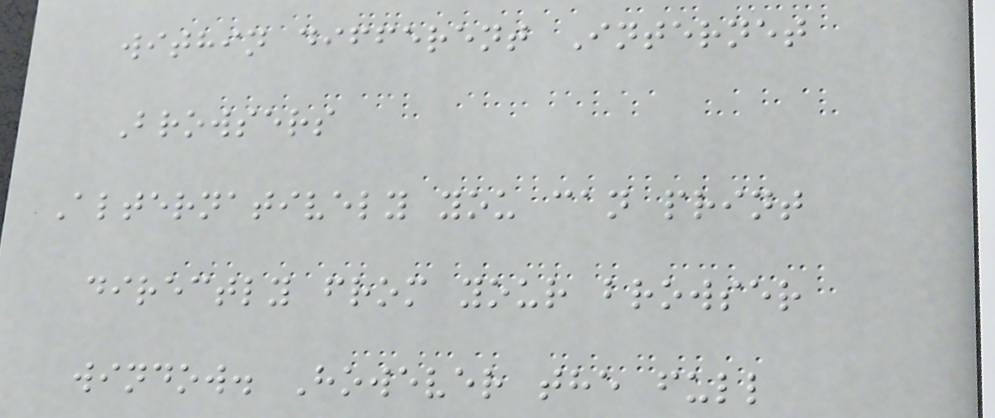within different Internet
Browsers
Alternatively you can print
directly from your browser
window. However the full
